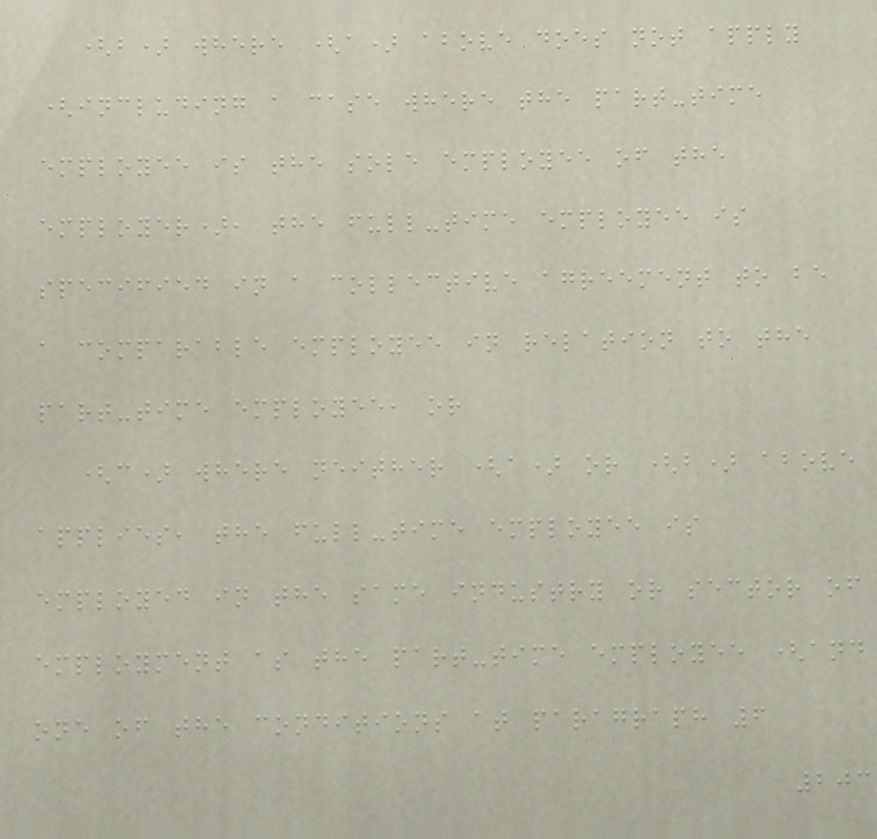(b) where (a) above does not apply
(including a case where the part-time
employee is the sole employee of the
employer), the full-time employee is
specified in a collective agreement to be
a comparable employee in relation to the
part-time employee, or
(c) where neither (a) or (b) above
applies, the full-time employee is
employed in the same industry or sector of
employment as the part-time employee (and
one of the conditions at paragraph 6
203
